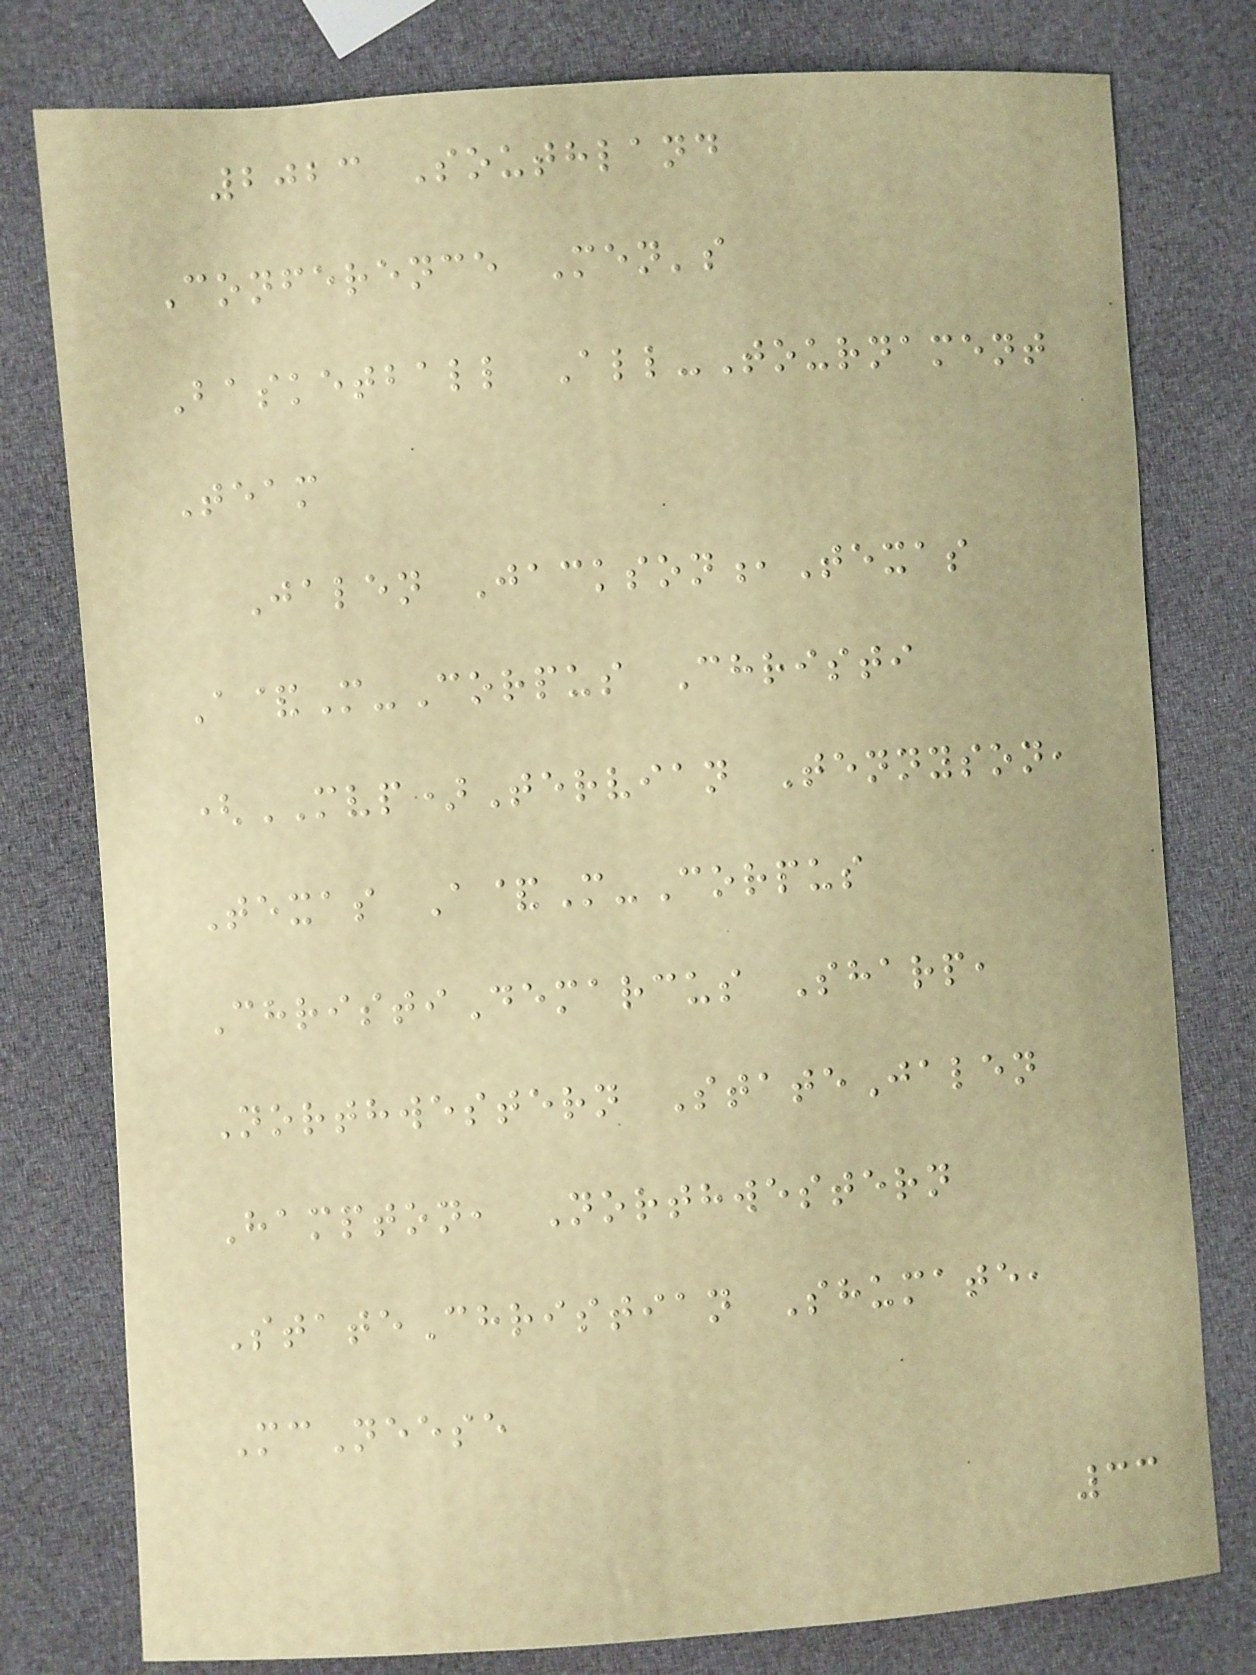2023 Southland
Conference Men's
Basketball All-Tournament
Team
Jalen Jackson,Texas
A&M-Corpus Christi
(MVP)Tervian Tennyson,
Texas A&M-Corpus
ChristiDemarcus Sharp,
Northwestern StateJalen
Hampton, Northwestern
StateChristian Shumate,
McNeese
33
